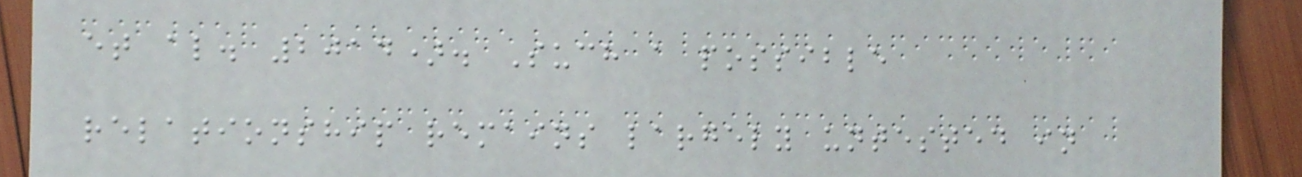et al. 2014). Such a possible
relationship remains largely untested in
